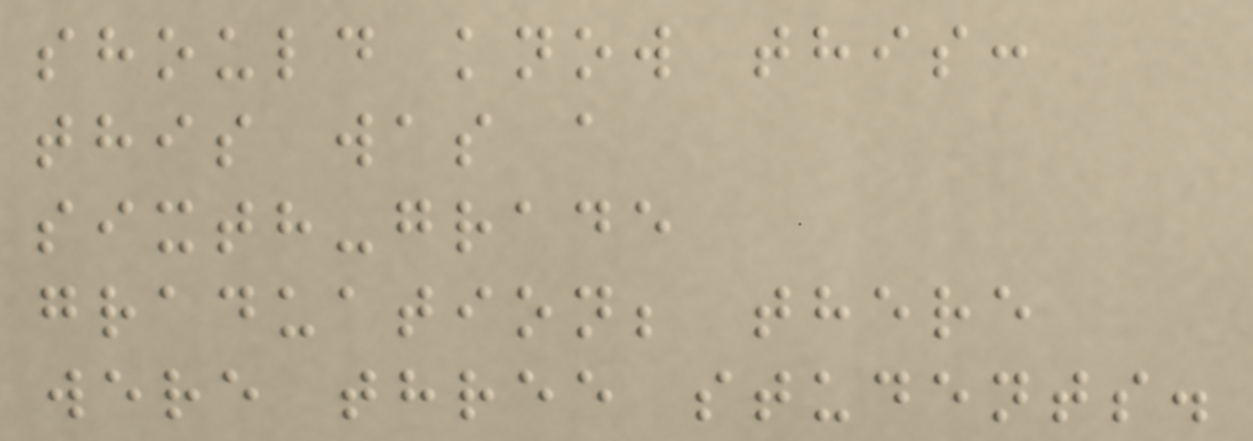should know this:
this was a
sixth-grade
graduation; there
were three students.
